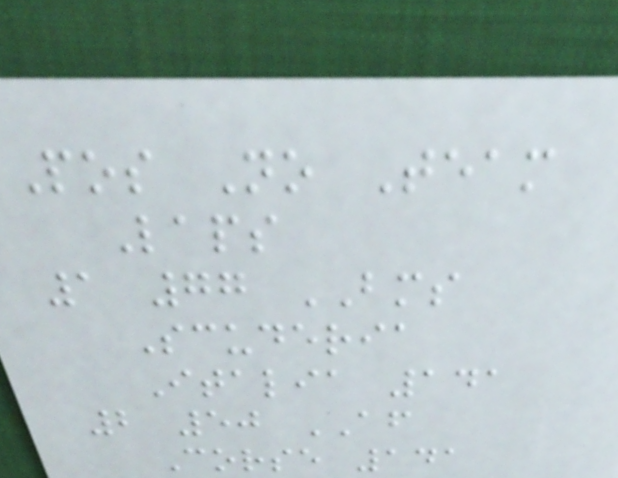Pos No Team
Laps
1 77 BMS
Scuderia
Italia 141
2 50 AF
Corse 141
